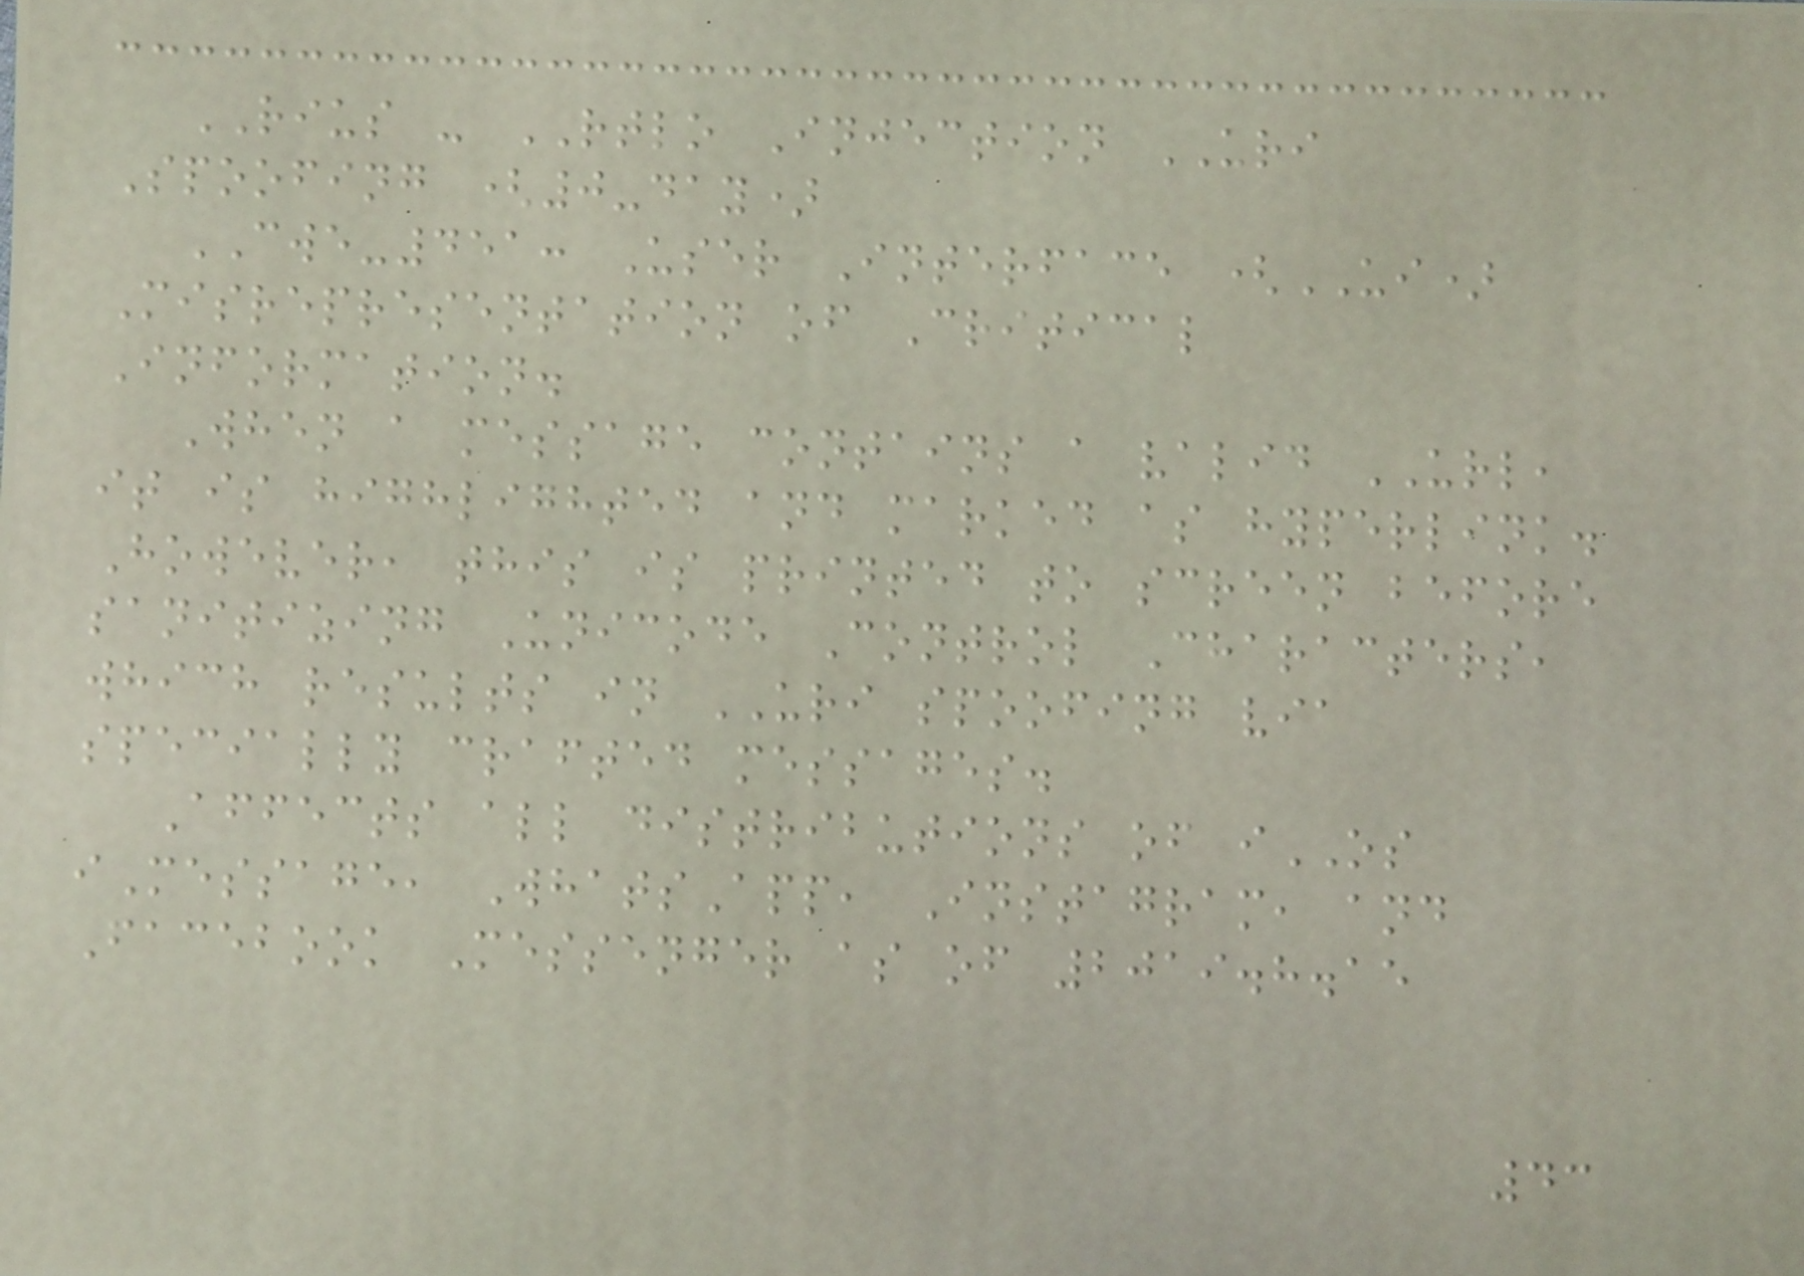RIUS - RTLO Injection URI
Spoofing (0-day)
CWE-451: User Interface (UI)
Misrepresentation of Critical
Information.
When a message contains a valid URL,
it is highlighted and marked as hyperlink.
However, this is printed to screen before
sanitizing Unicode Control Characters,
which results in URI spoofing via
specially crafted messages.
Affects all distributions of iOS
iMessage, WhatsApp, Instagram, and
Facebook Messenger as of 2019.8.15
43
